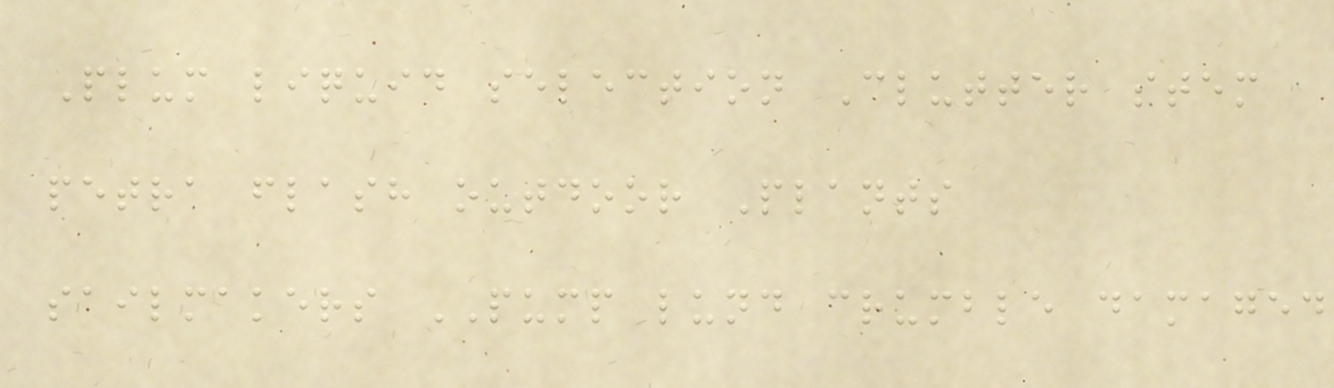Plum liquid selection Clutter stem
petra flash outdoor Plants
sailmakers PUMP lund crumble damaged
